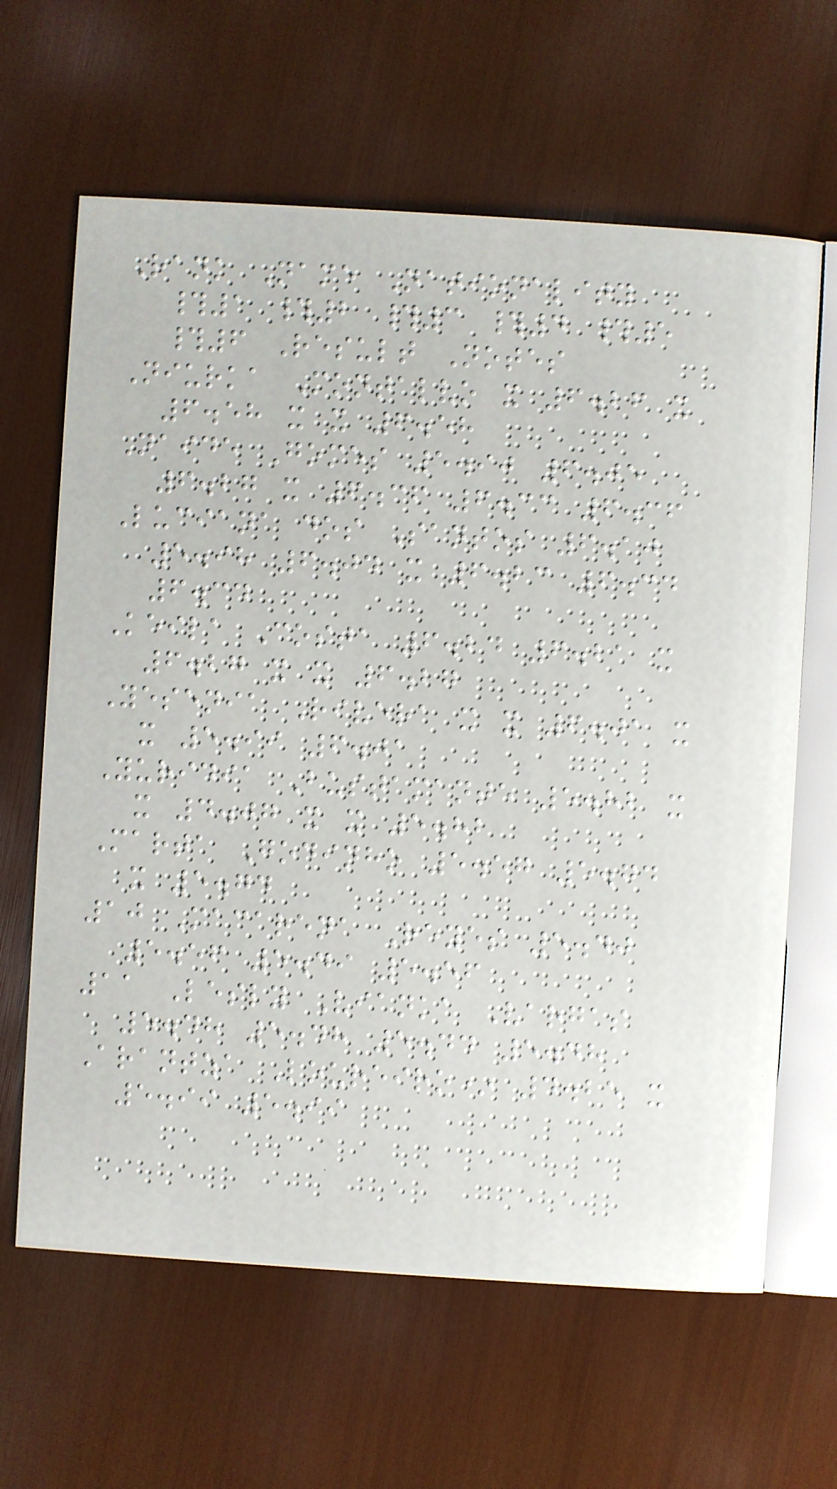Rank Name Nationality
#1 #2 #3 #4 #5
#6 Result Notes
Niurka Montalvo x 6.26 x
6.58 x x 6.58
Naide Gomes 5.90 6.05
6.27 x 6.36 6.33 6.36
Luciana dos Santos 6.10
5.98 6.04 x 6.23 6.34
6.34
Keila Costa 6.24 6.21 x
6.27 x x 6.27
Yesenia Rivera x x 6.01 x
x 5.99 6.01
Yuridia Bustamante 5.82 x
x 4.07 x x 5.82
Marta Godinho 5.57 5.74
x 5.74
10 Macarena Reyes 5.40
5.56 5.49 5.56
11 Lesly Vianka Vargas
5.48 5.48 5.44 5.48
Arantza Loureiro* 4.25 x
5.99 5.99
